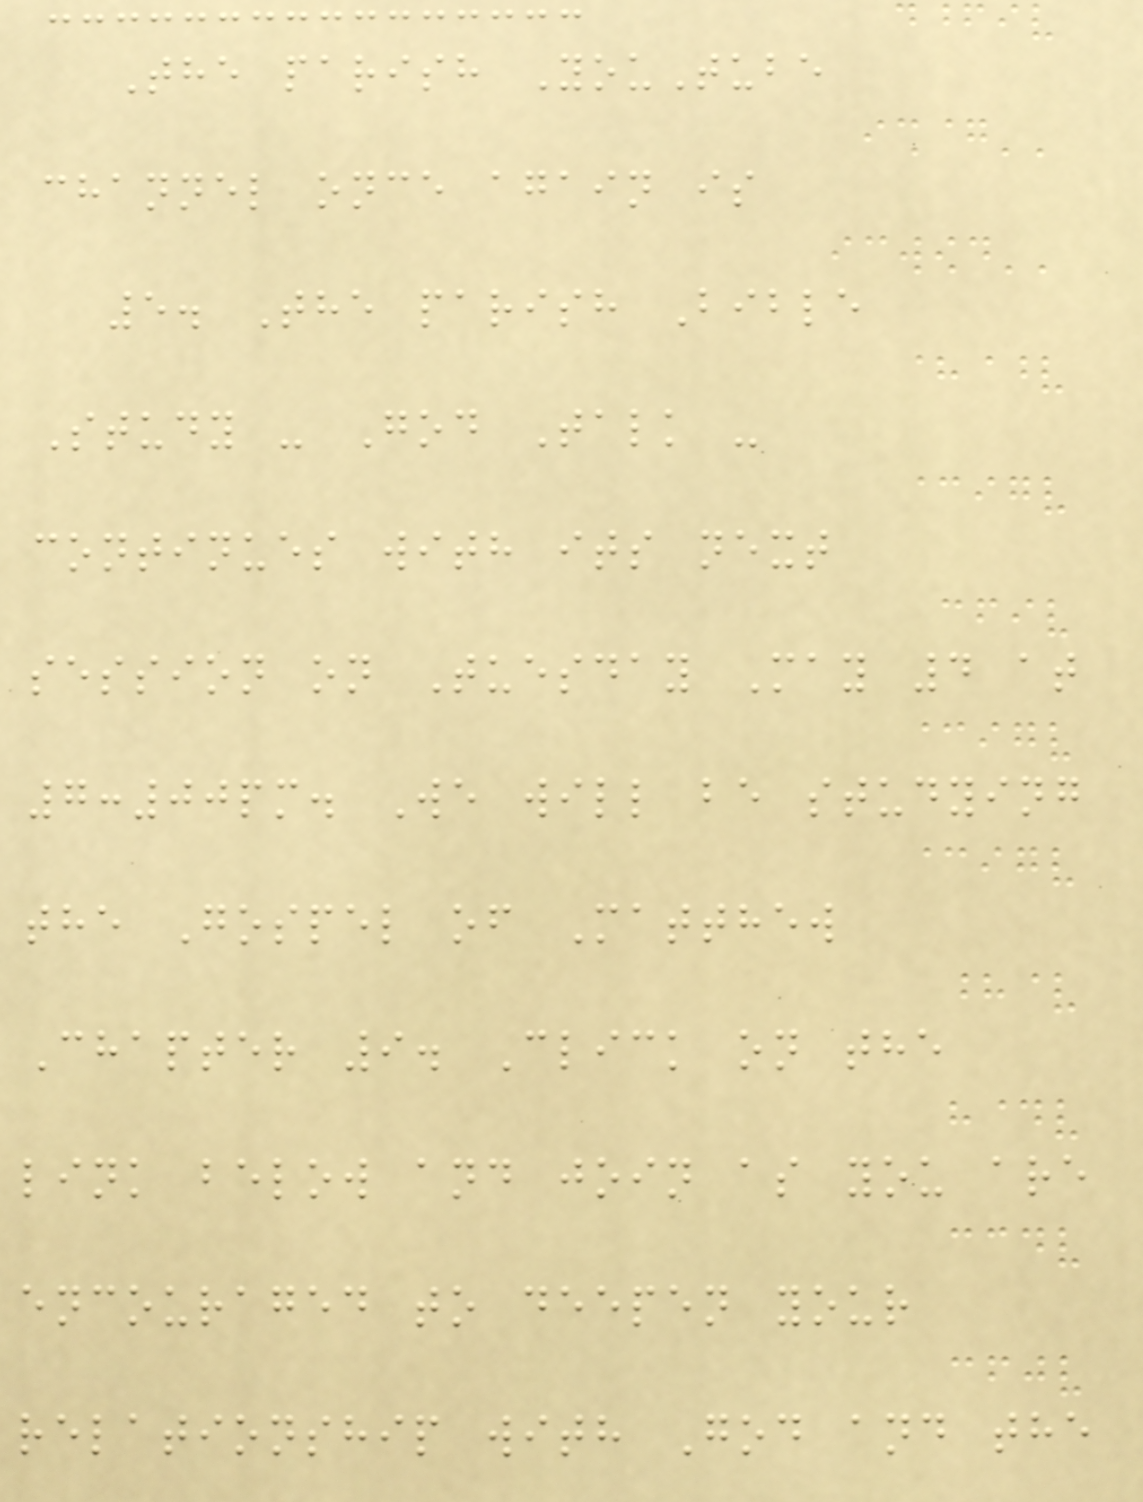The parish YouTube
channel once again is
5. The parish Bible
Study - God Talk -
continues with its next
session on Tuesday May 4 at
7:00pm. We will be studying
the Gospel of Matthew
Chapter 9. Click on the
link below and join as you are
encouraged to deepen your
relationship with God and the
